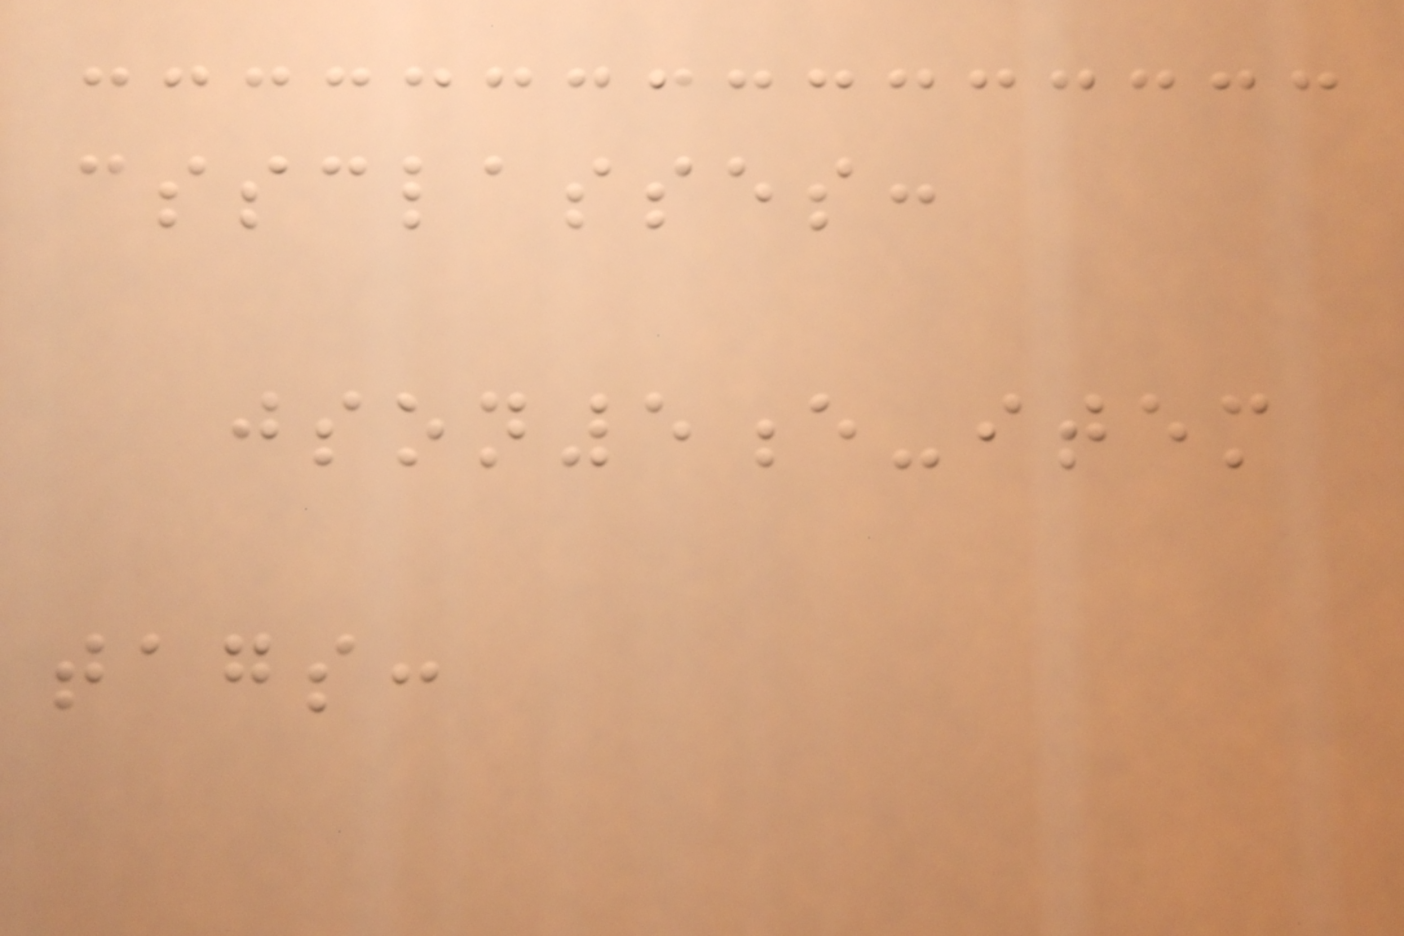cssclasses:
json5e-item
tags:
